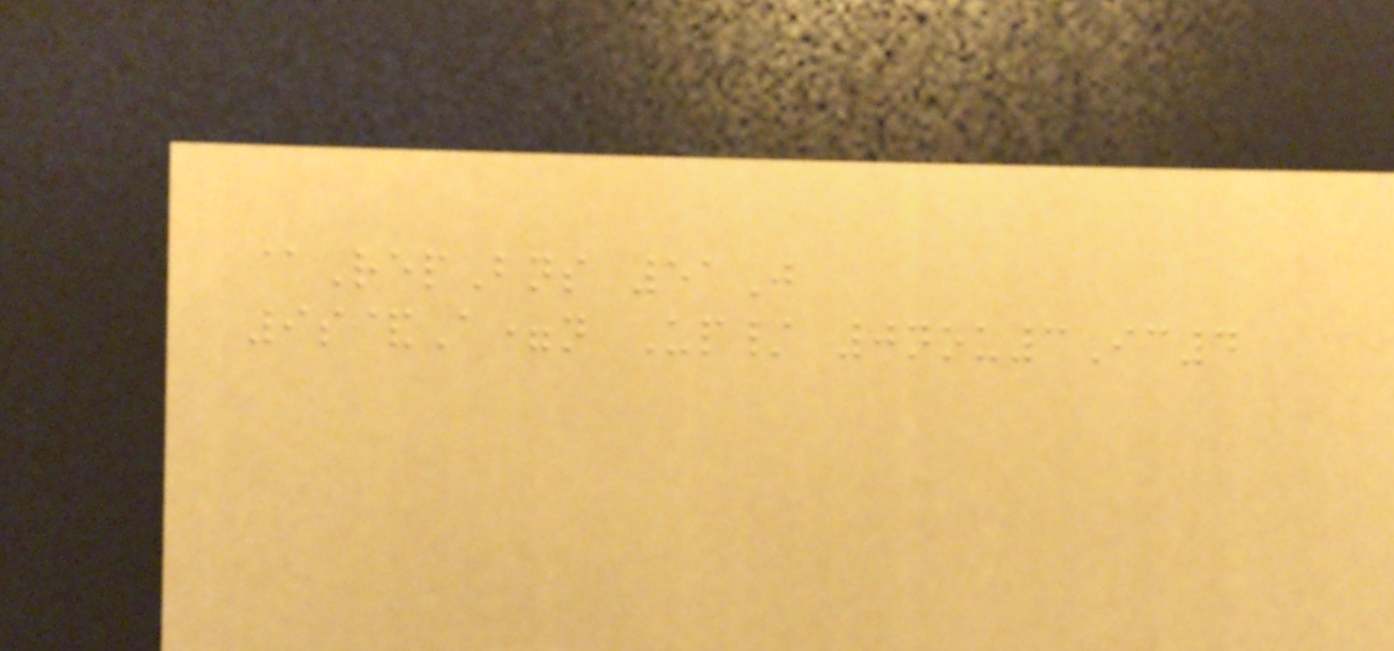@RepBns 51J
9s&A=n Up/ 0nou3Ic4
